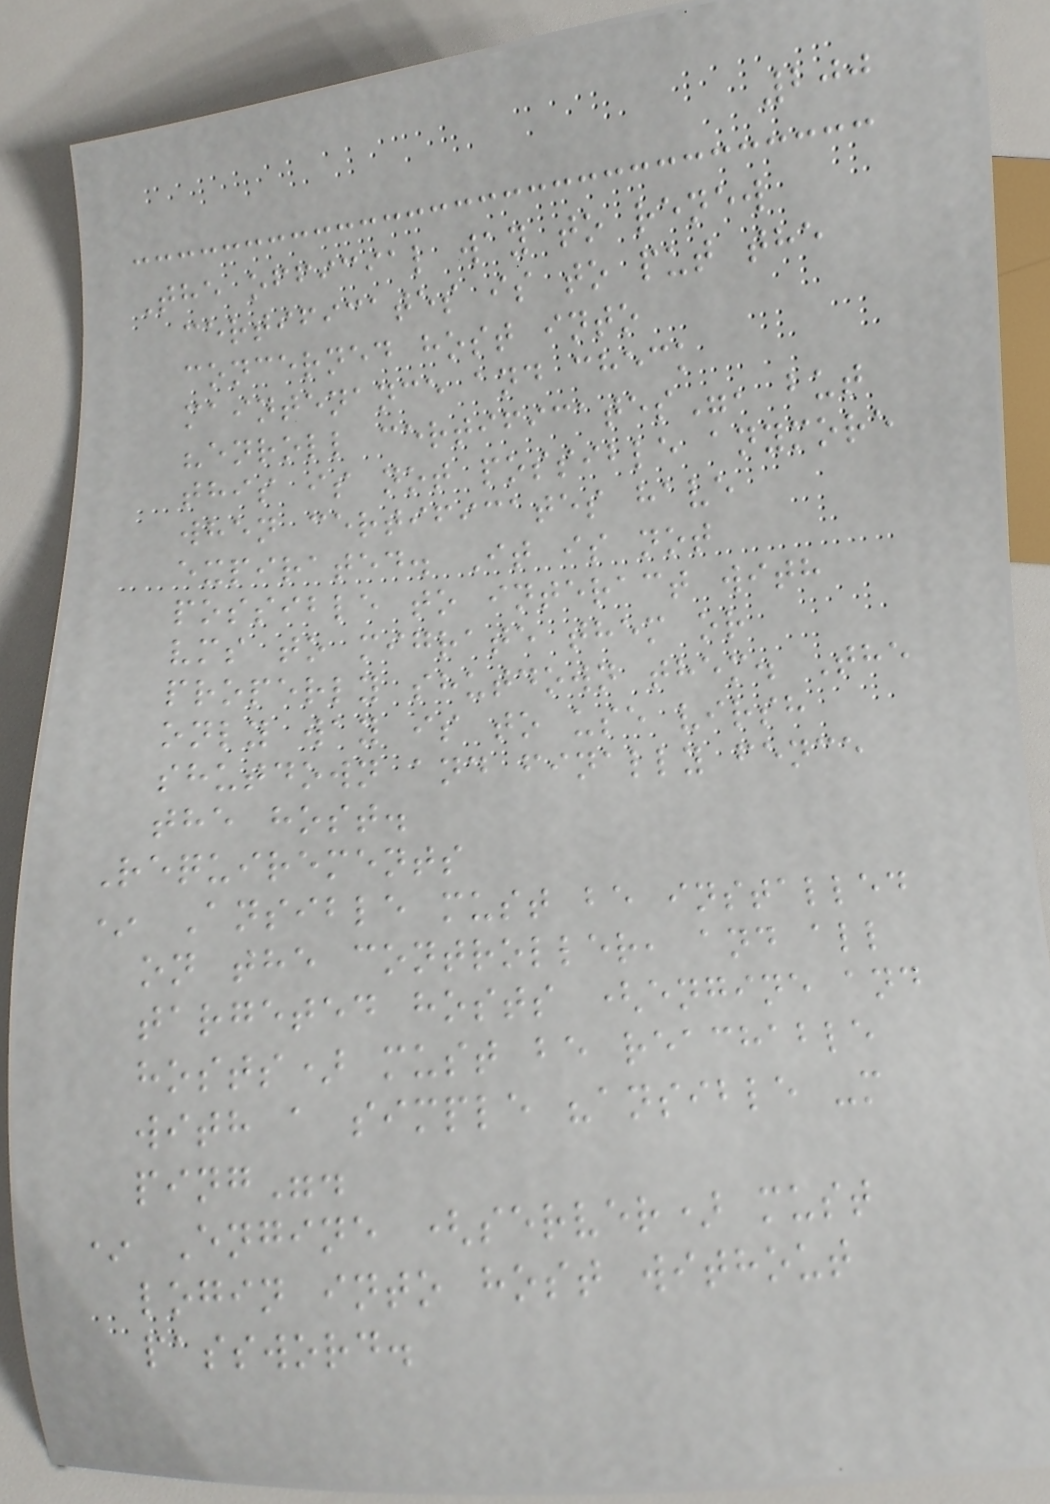200
The official way to renew
certificates is to put the
concerned host into
maintenance and check
"enroll certificates", but
this is not possible anymore
when certificates have
expirated. It is not
possible to interact with
vms to migrate them or
properly shutdown them. The
only way is to use virsh
shutdown and finally fence
the host.
Requirements
* Ansible must be installed
on the controller, and all
targeted hosts (engine and
hosts) must be reachable
with a simple "ansible -m
ping".
* Engine (server) must
login into host without
password.
